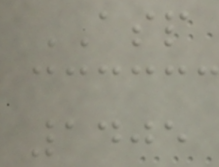ASP
1405
